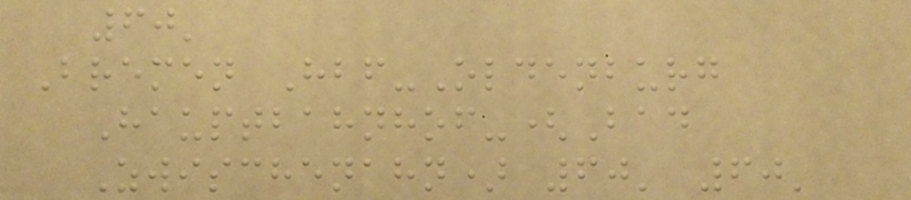60'
Bremen Hbf-Oldenburg
Hauptbahnhof-(Bad
Zwischenahn) 60' 60'
